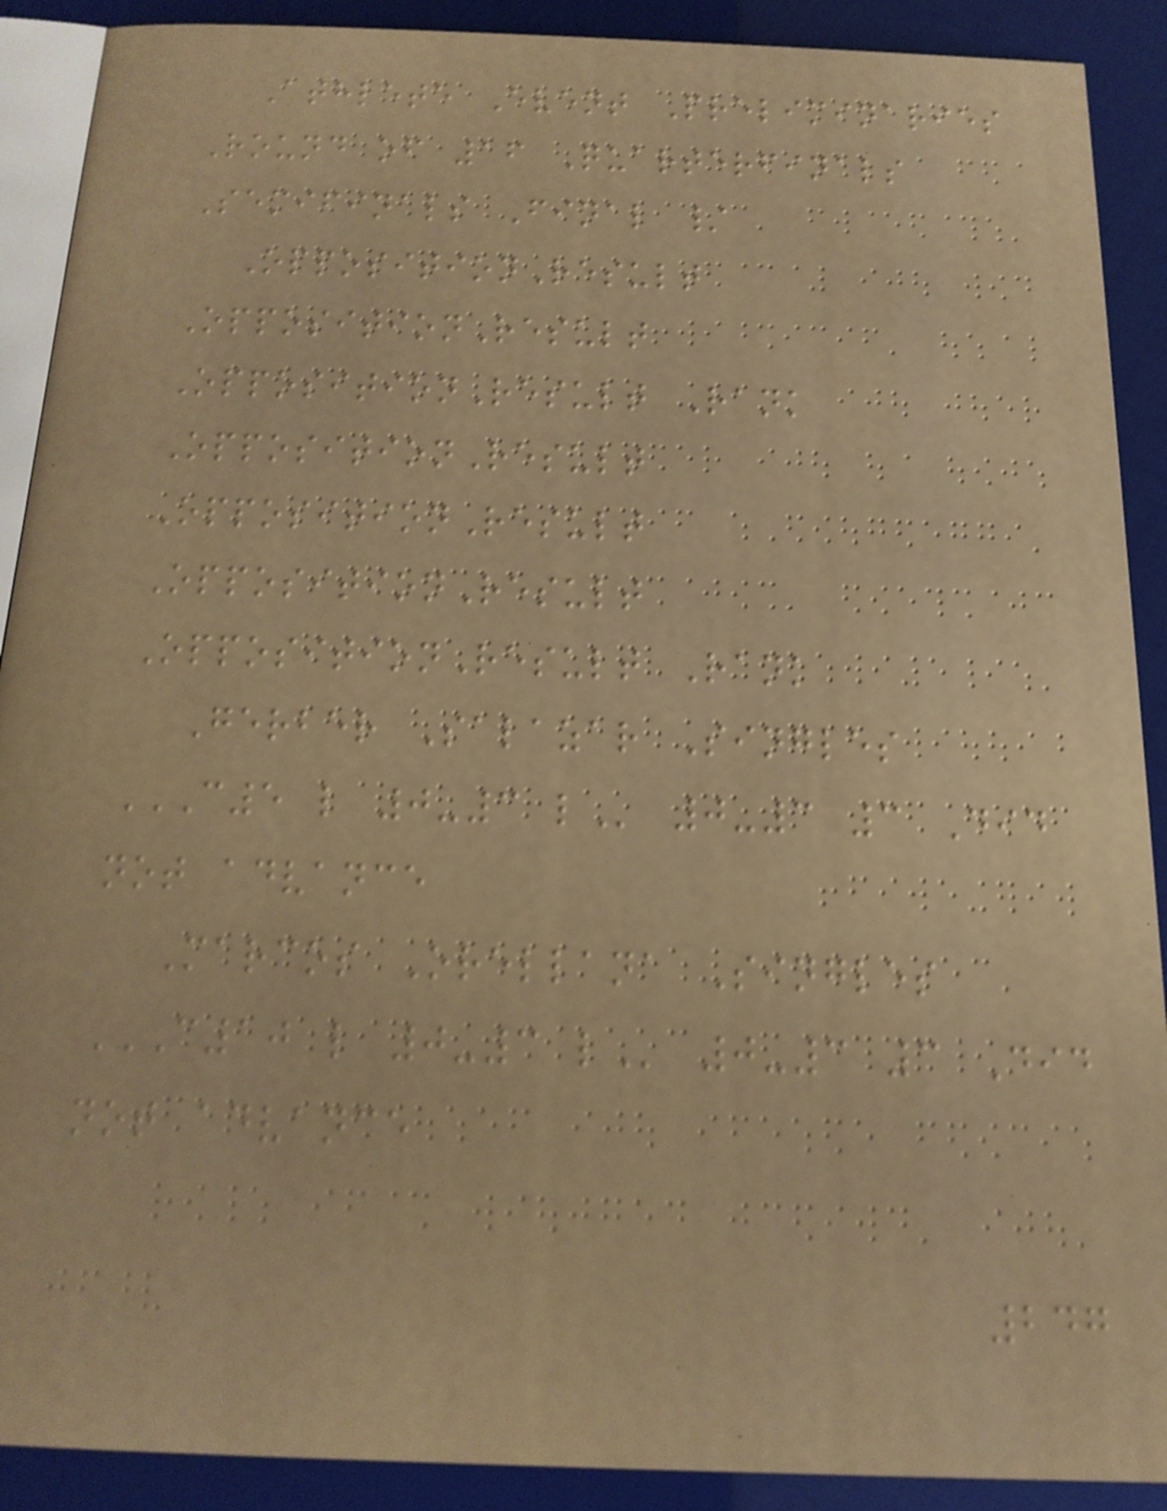Athlete Event Preliminaries
Round of 16 Quarterfinals
Semifinals Final /
OppositionResult
OppositionResult
OppositionResult Rank
OppositionResult
OppositionResult
OppositionResult
OppositionResult Rank
Gerber Salazar Singles
C5 L 0-3 L 0-3 3 Did
not advance
Marcos Orellana Singles
C10 L 0-3 L 0-3 3 Did
not advance
247
